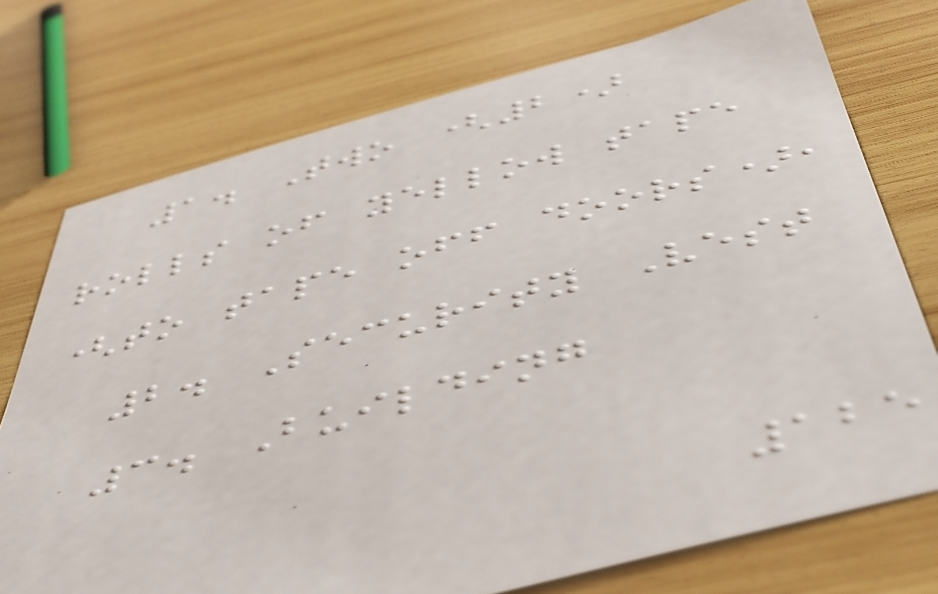1. Two (2)
rolls of yellow tape
(to tape off doors),
2. Security Vest
3. Building
125
